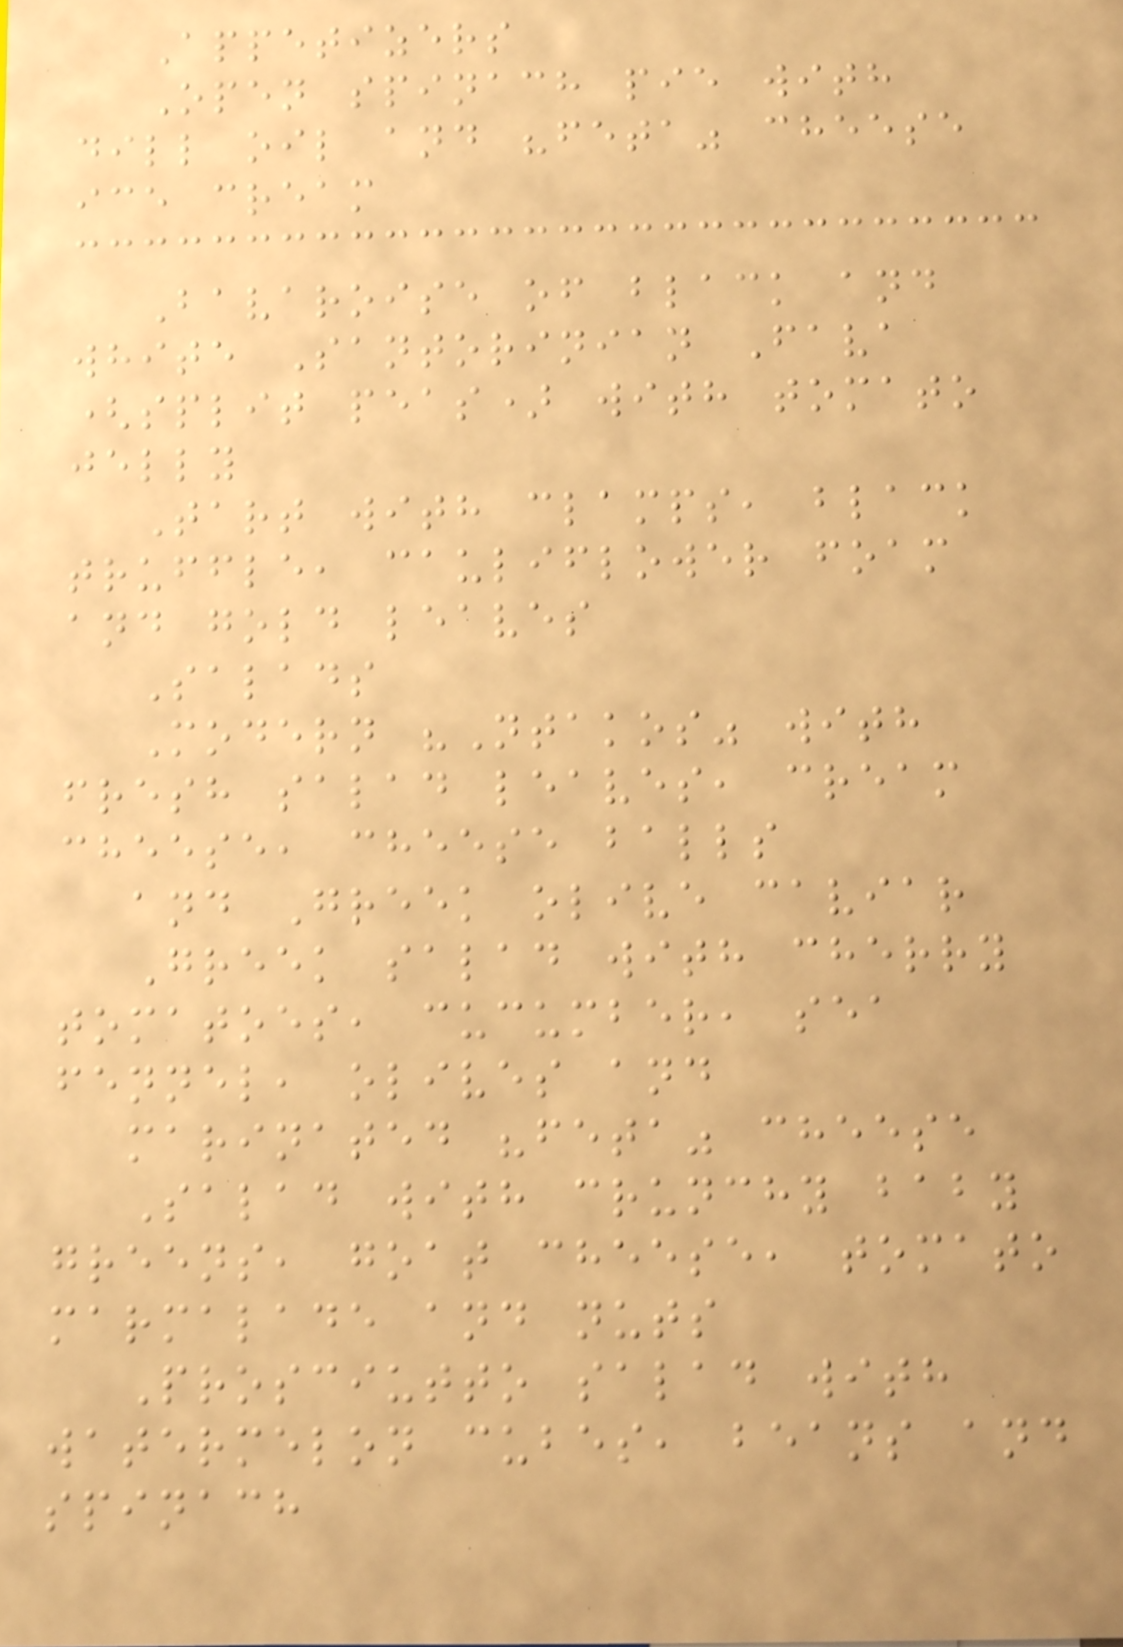Appetizers
Open spinach pie with
dill oil and "feta" cheese
ice cream
Bavaroise of black and
white Santorinian Fava
(split peas) with tomato
jelly
Tart with clamps, black
truffle, cauliflower foam
and gold leaves
Salads
Modern "Ntakos" with
fresh salad leaves, cream
cheese, cheese balls
and Greek olive caviar
Greek salad with cherry
tomatoes, cucumber, sea
fennel, olives and
marinated "feta" cheese
Salad with crunchy baby
greens, goat cheese, tomato
marmalade and nuts
Prosciutto salad with
watermelon cubes, beans and
spinach
